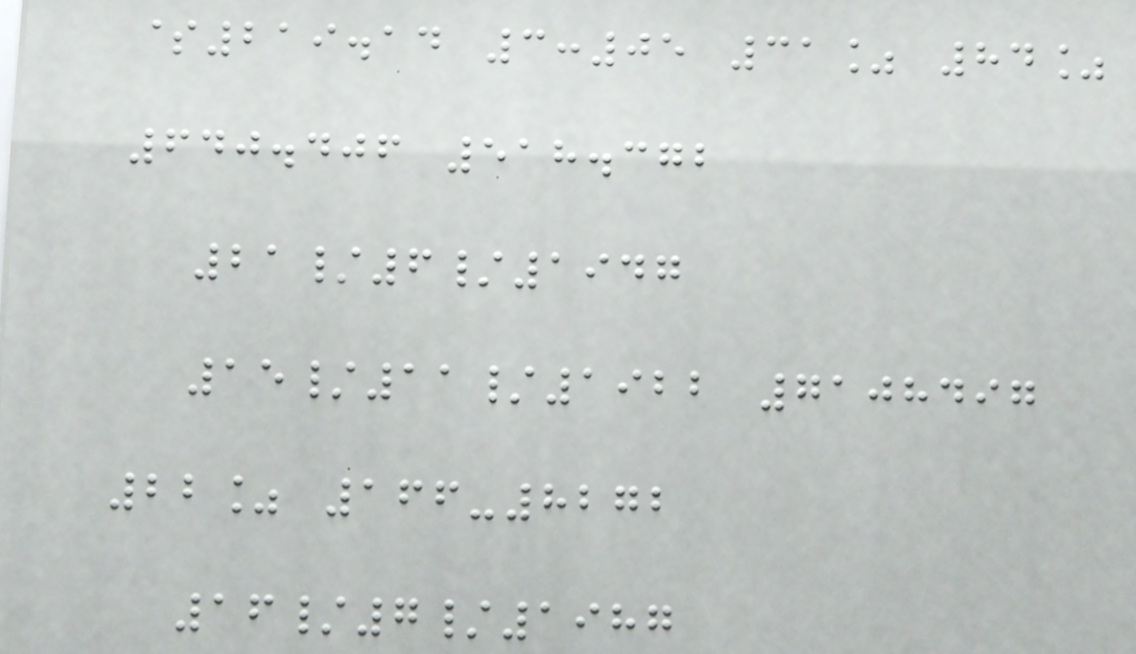$219.14 3:05 31% 84%
640.406 518.372
21/6/1947
15/11/1922 7108497
22% 166-8272
16/7/1987
